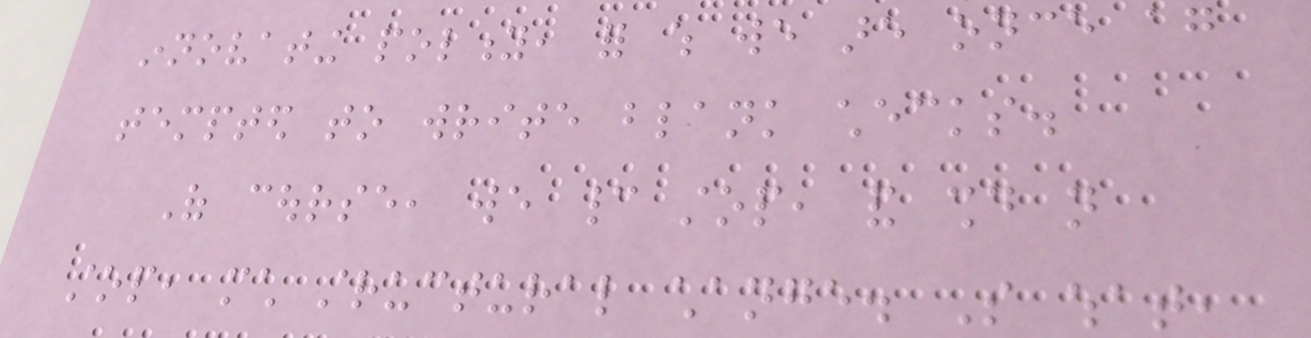innovating polity, for which we are once again
tempted to write blank checks.
Of course, we cannot stop, and should not
stop, much structural change. So what,
